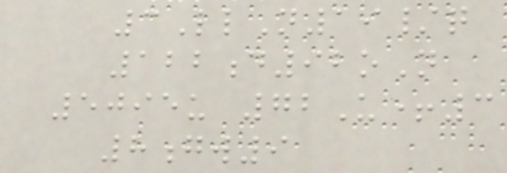3LlN19/q
122d92oN
5095u 72U+3
8gw9
